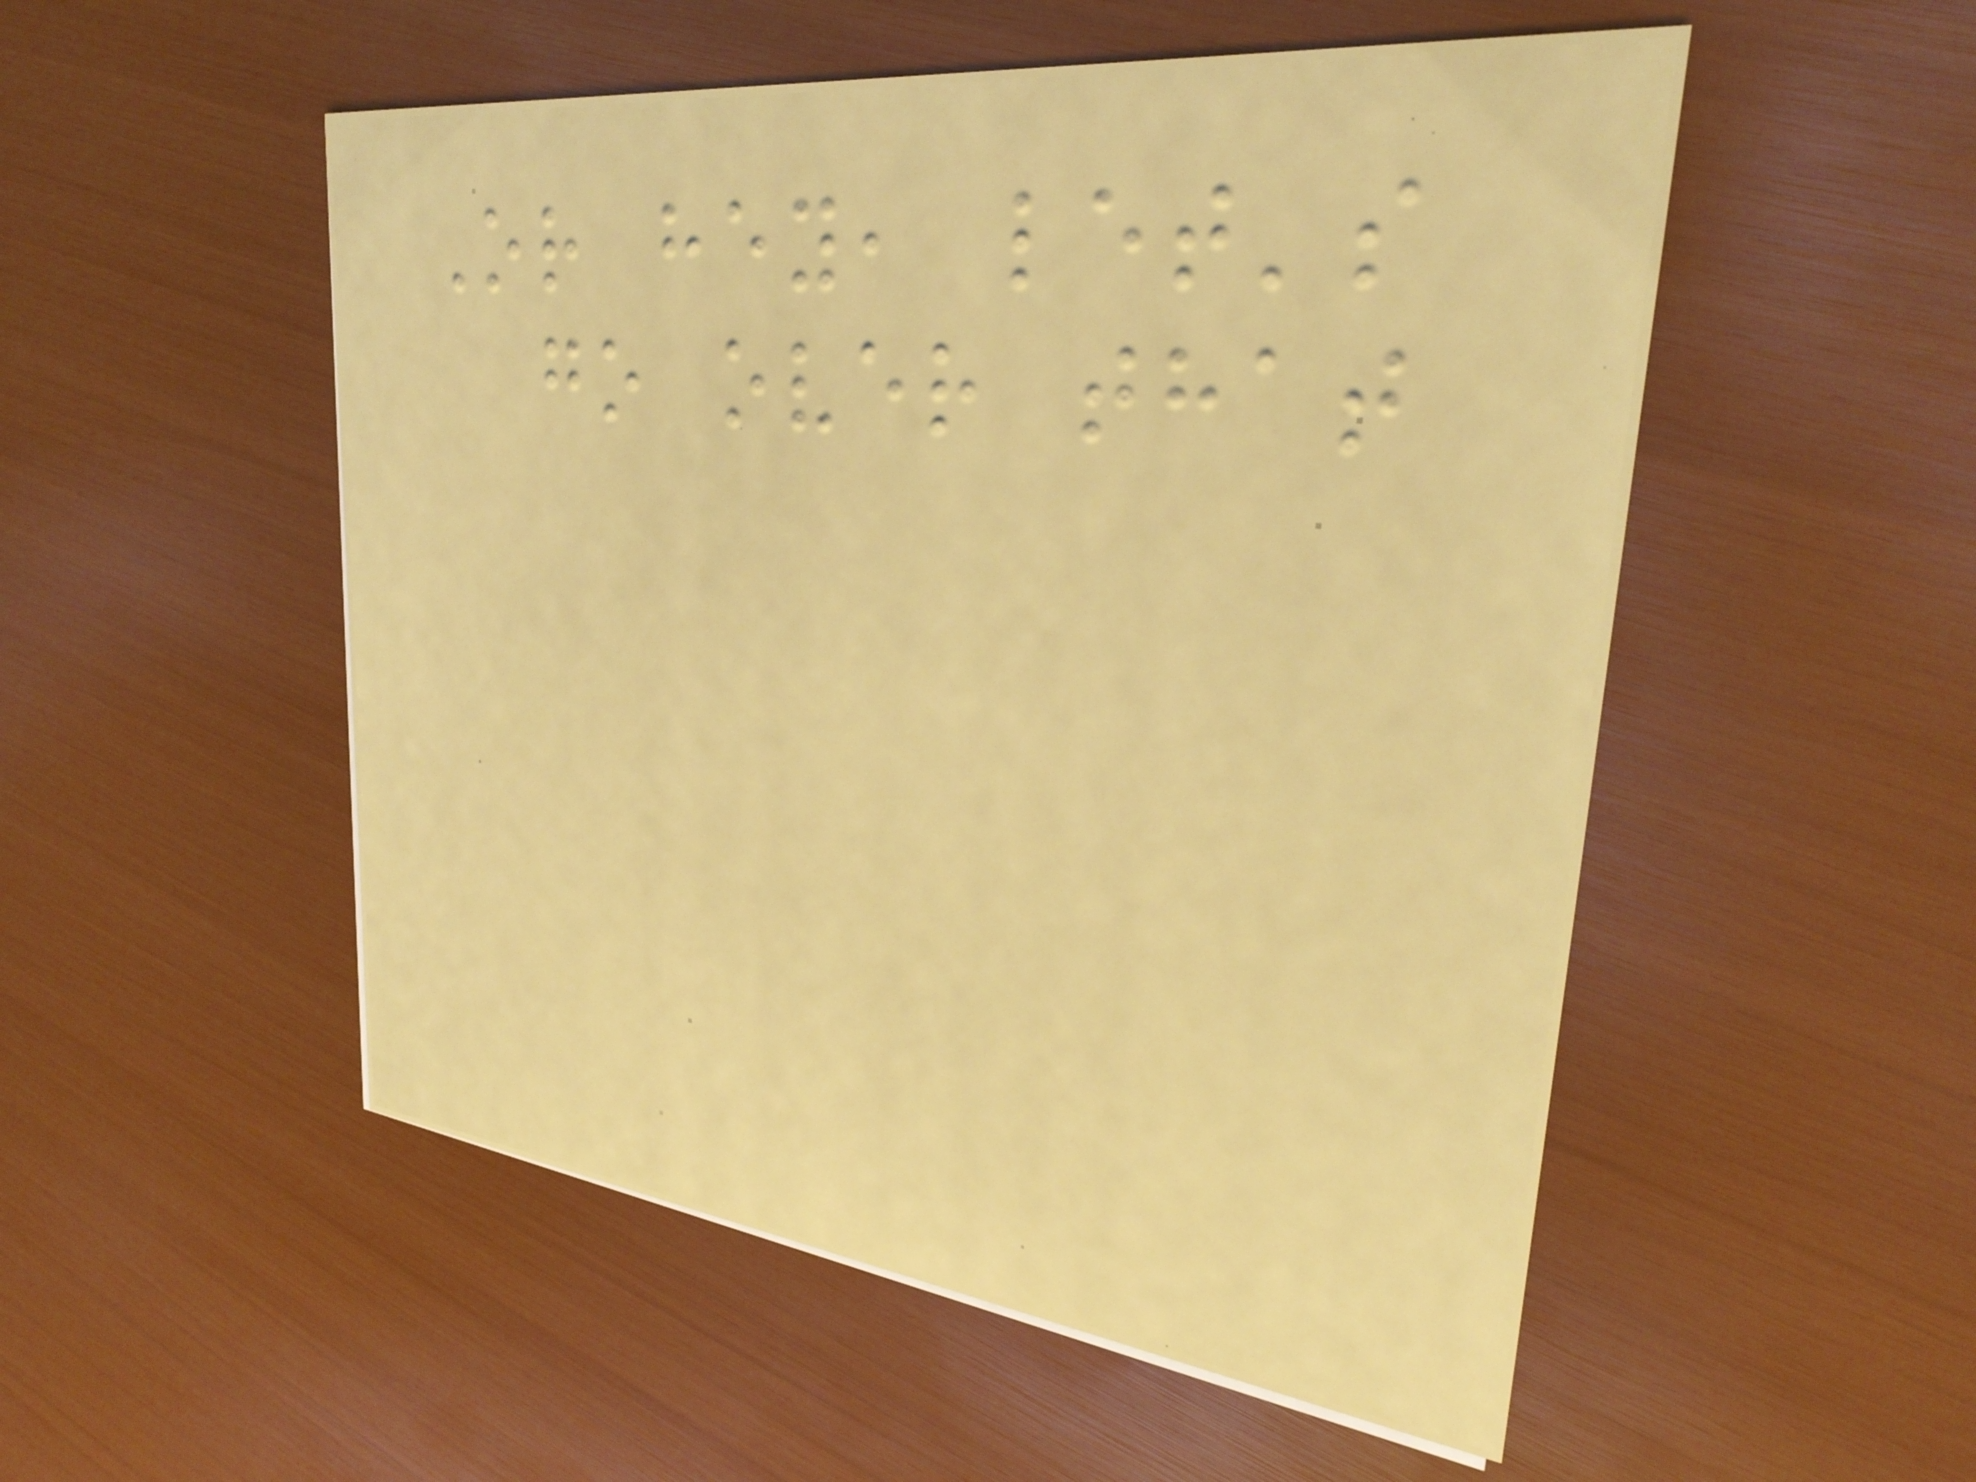Or hey, let's
go over that
